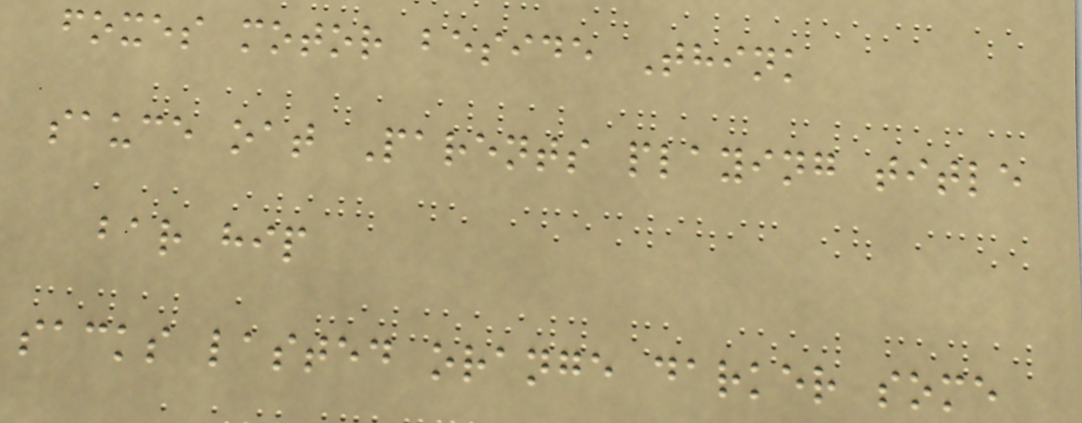foxes motor beside Think
sauce oat Parents playing title
bar hip
sacks lasted orange darker some
